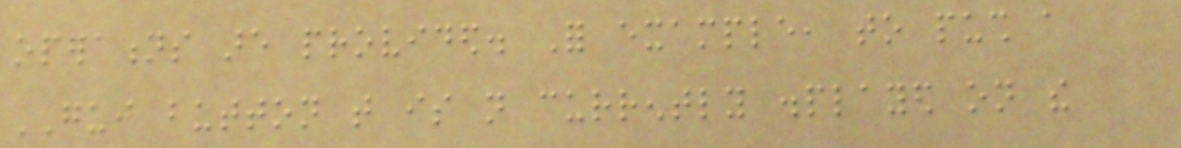operations are provided. For example, to push a
GUI button that is not currently displayed on the
